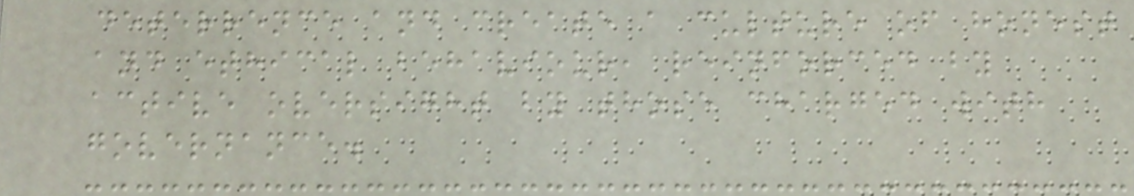deterrence and create a culture of honest
and ethical behaviour, reinforced by
active oversight by those charged with
governance.
